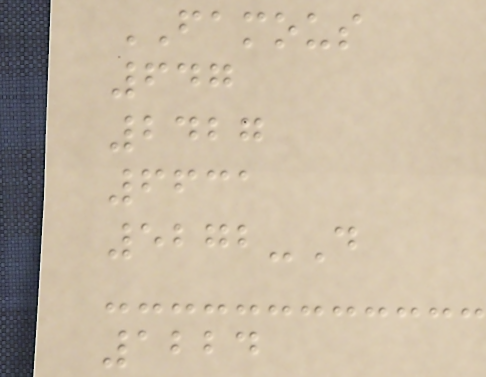FAMOUS
647
2427
6631
5272-D
1224
